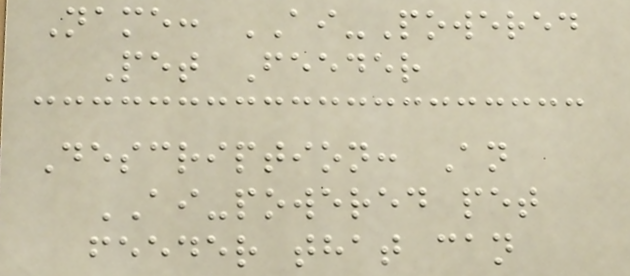Name: AI-Powered
Pet Feeder
Description: An
AI-powered pet
feeder that can
